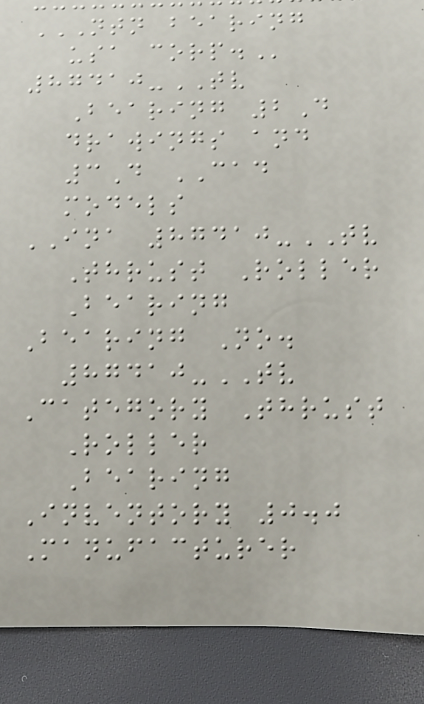NTN BEARING
USA CORP.
87410-TV
Bearing 2D
drawings and
3D CAD
models
INA 87410-TV
Thrust Roller
Bearing
Bearing No.
87410-TV
Category Thrust
Roller
Bearing
Inventory 0.0
Manufacturer
